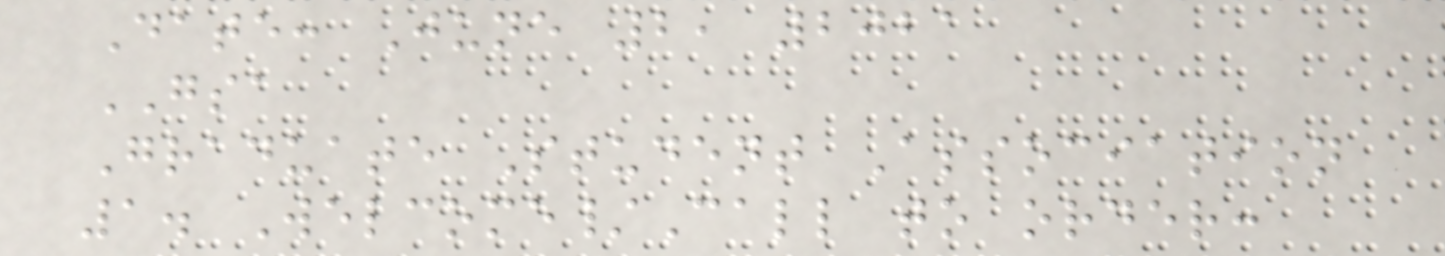Date: June 2, 2021
GSA
Graduate Student Association
1. Welcome/Call to order:
